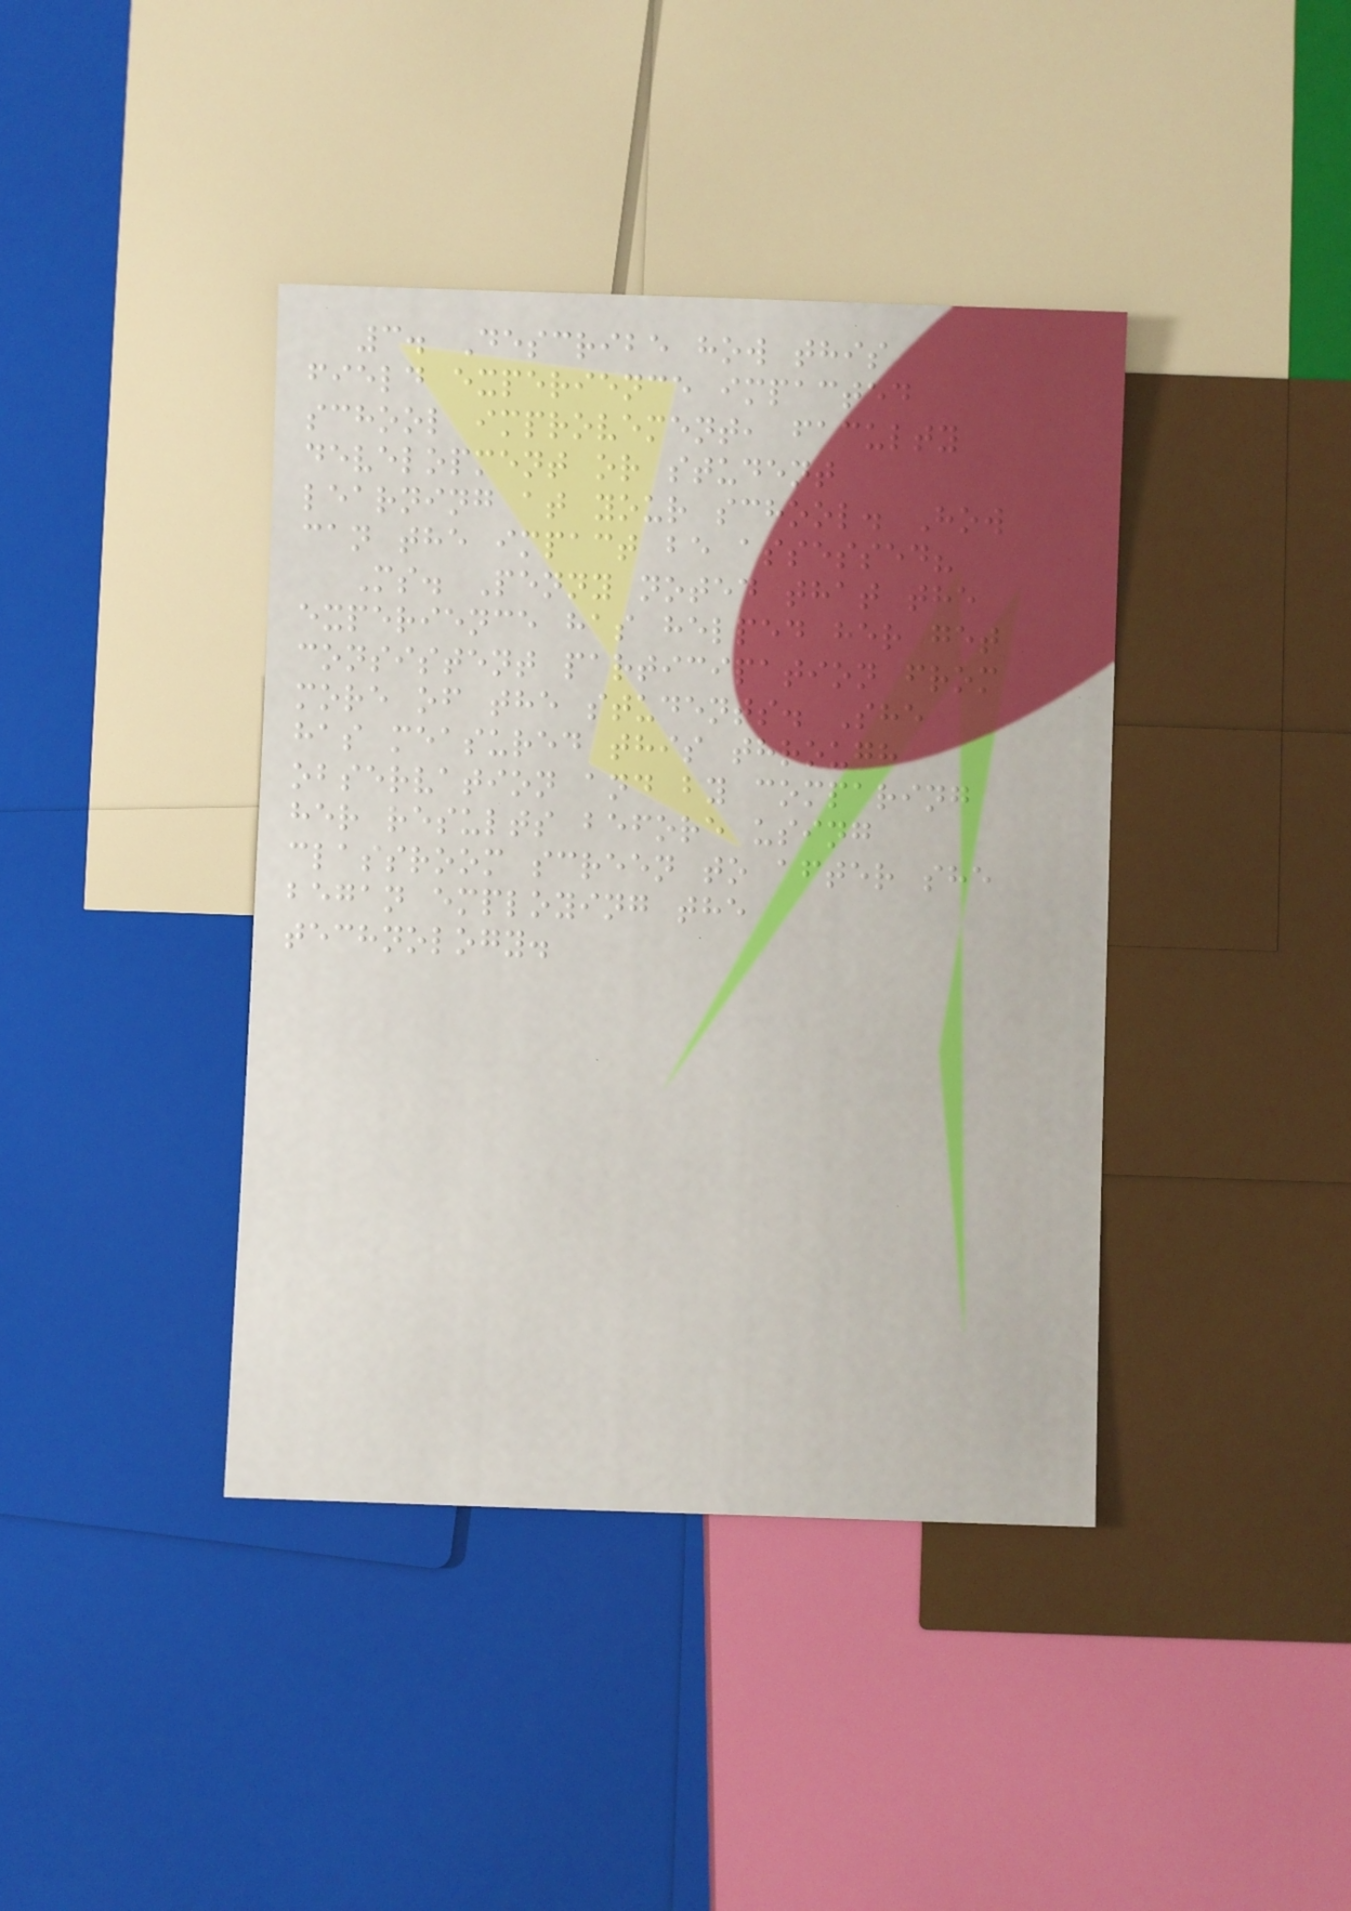3. Describe how this
field experience impacted
school improvement, faculty
development or student
learning at your school. How
can the impact be assessed?
Ms. Penny noted that the
experience has helped her get
consistent participation from
more of the students. She
has measured this through
observation and by comparing
her results before using
classroom screen to after she
began employing the
technology.
